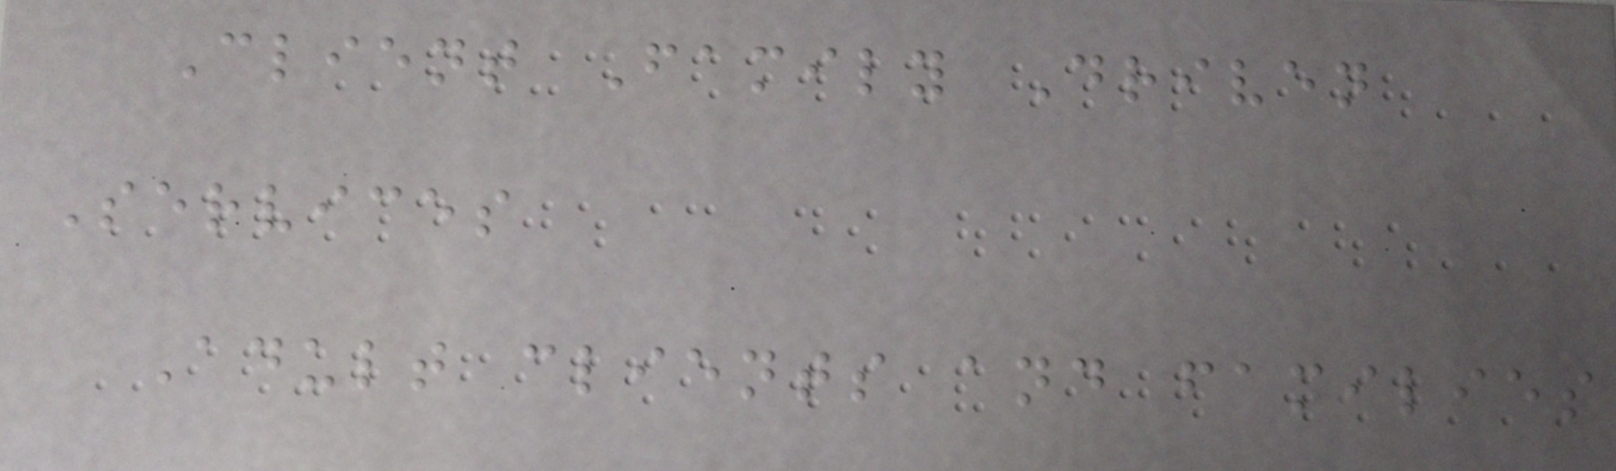Client Family Driven
Services
Adult clients and families
